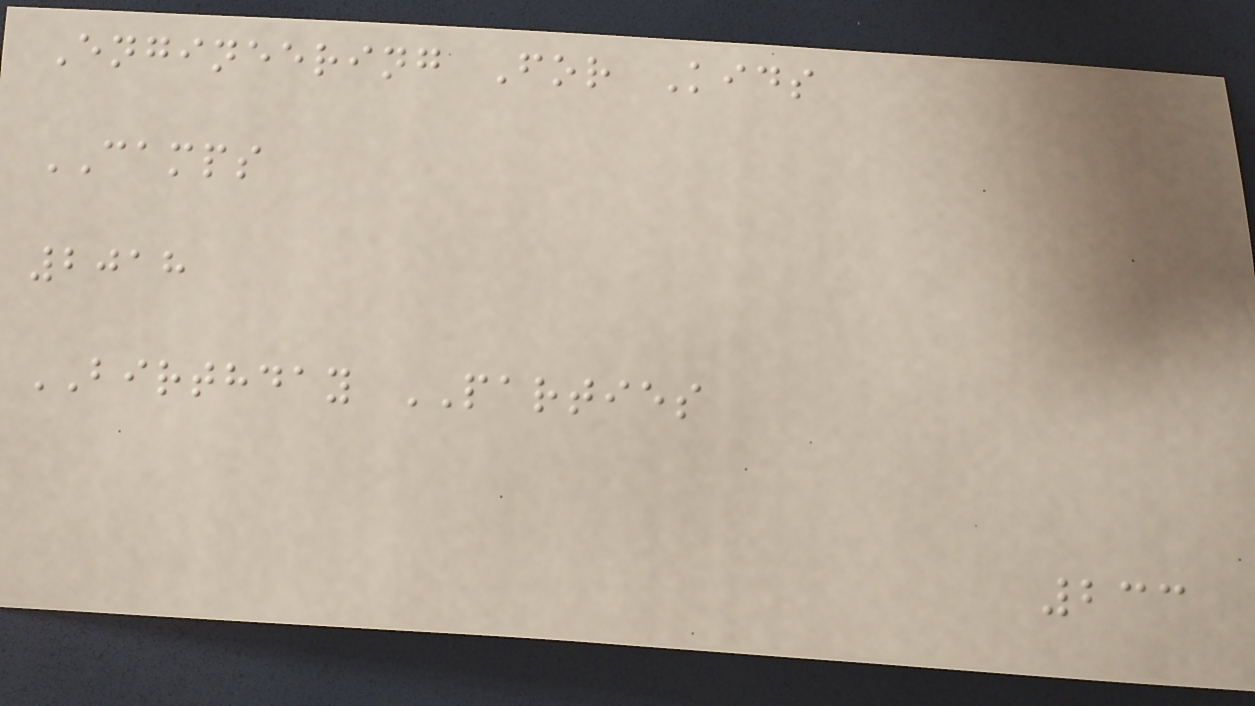Engineering For Kids
CAMPS
2018
BIRTHDAY PARTIES
233
